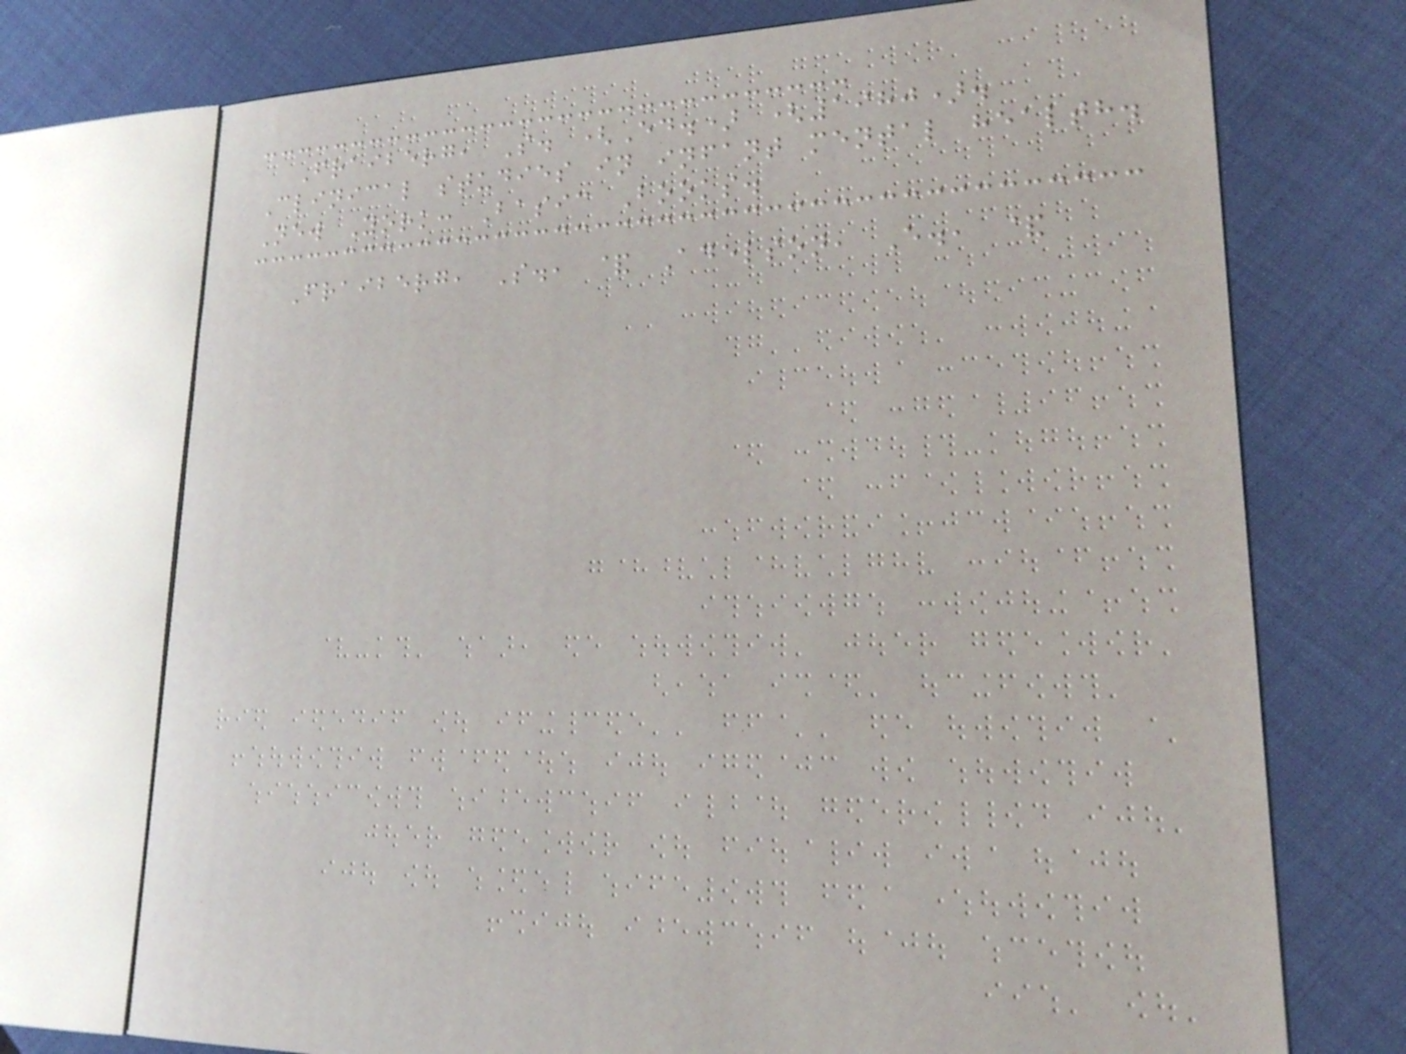Fraiberg, S. (Ed.) (1980).
Clinical studies in infant mental health.
New York: Basic Books.
Fraiberg, S., & Adelson, E., &
